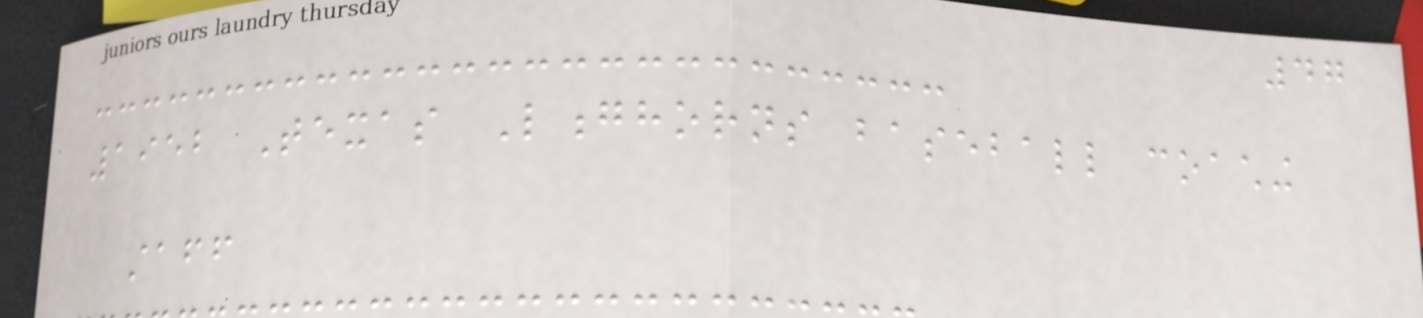47
1952 Texas Longhorns baseball coaching
staff
